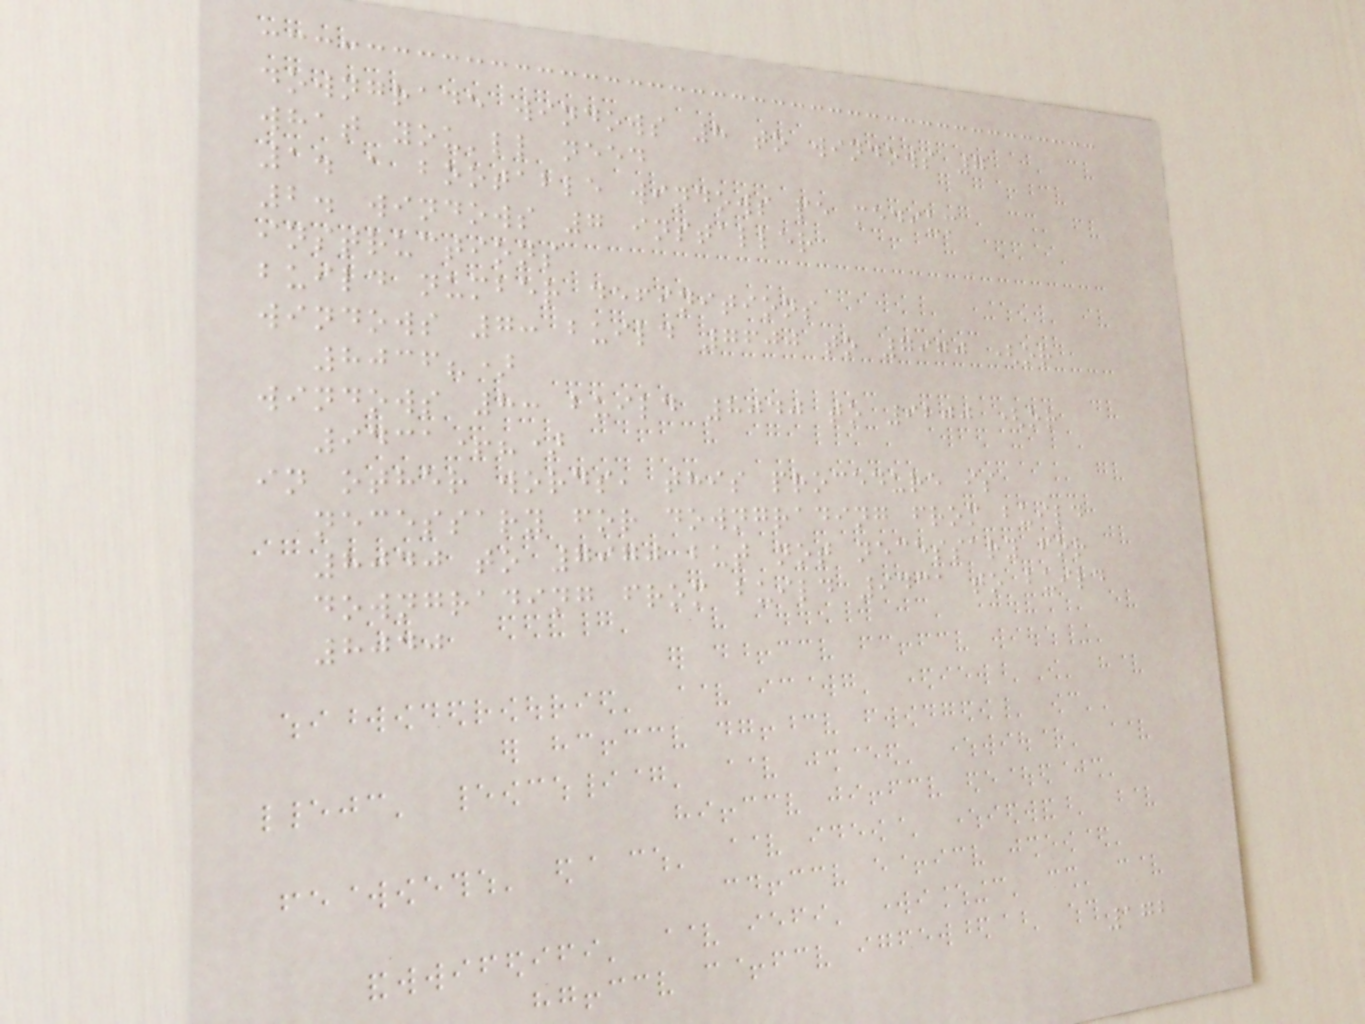downgrade windows 8 to windows 7
what you'll need
1. a bootable windows pe medium
2. windows 7 installer
instructions
build number definitions
windows 7: build 7600 to 7970 (or
8036?)
windows 8: build 8040 to 9200 (or
9431+?)
in other words, this procedure is
necessary for downgrading from build
8040 to 7970 but not necessary for
downgrading from build 9431 to build
8040
172
